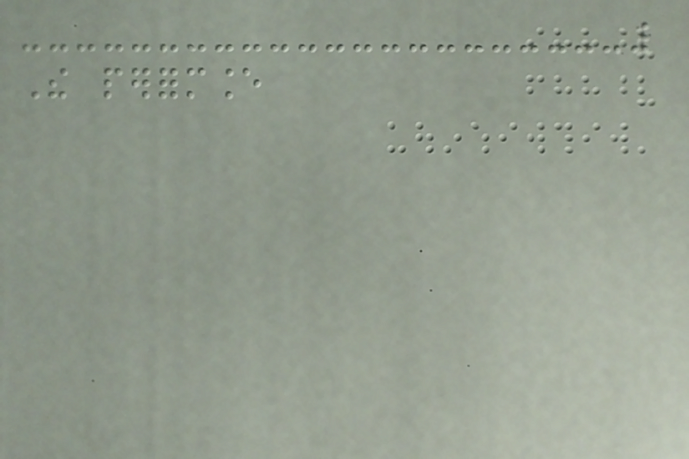The performance
